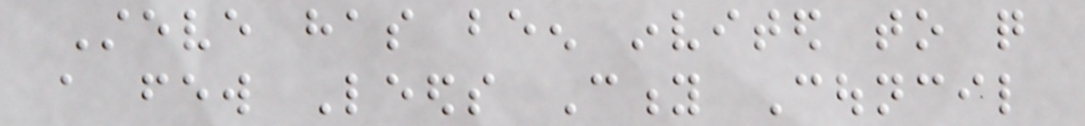Steve has been invited to quite
a few Leeds City Council
